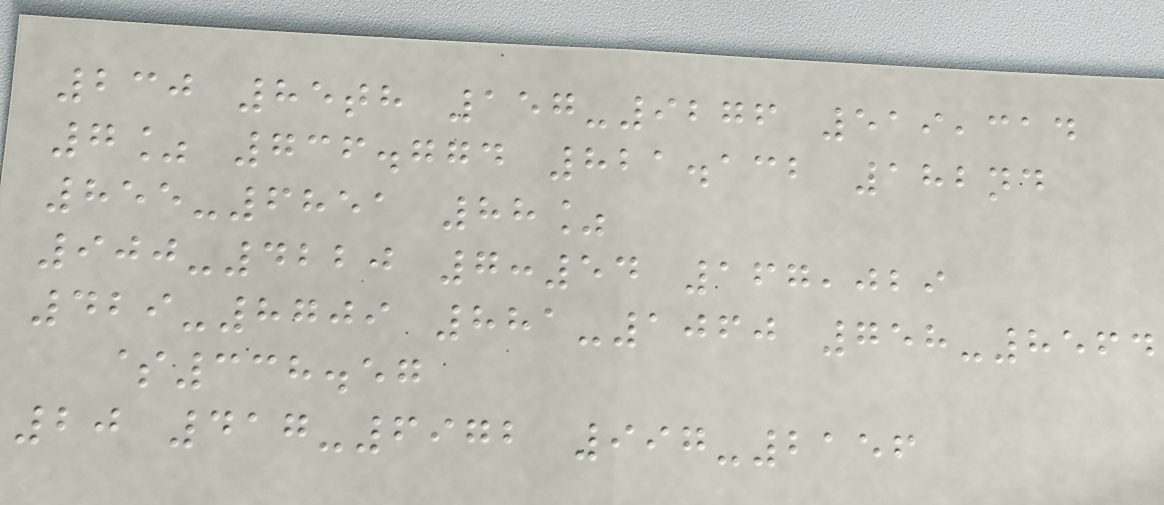230 85th 157-9276 519,314
7% 736.774 821.132 182nd
855-6851 88%
900-4220 7:54 167,029
429-8709 881-1060 758-8564
$338.57
20 417-6972 997-2156
